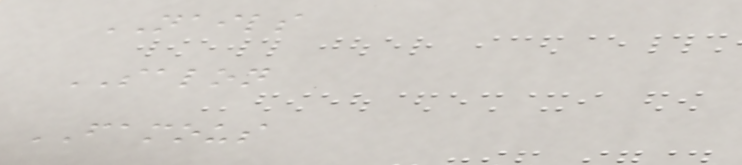NAILS
SALON
FAMOUS
